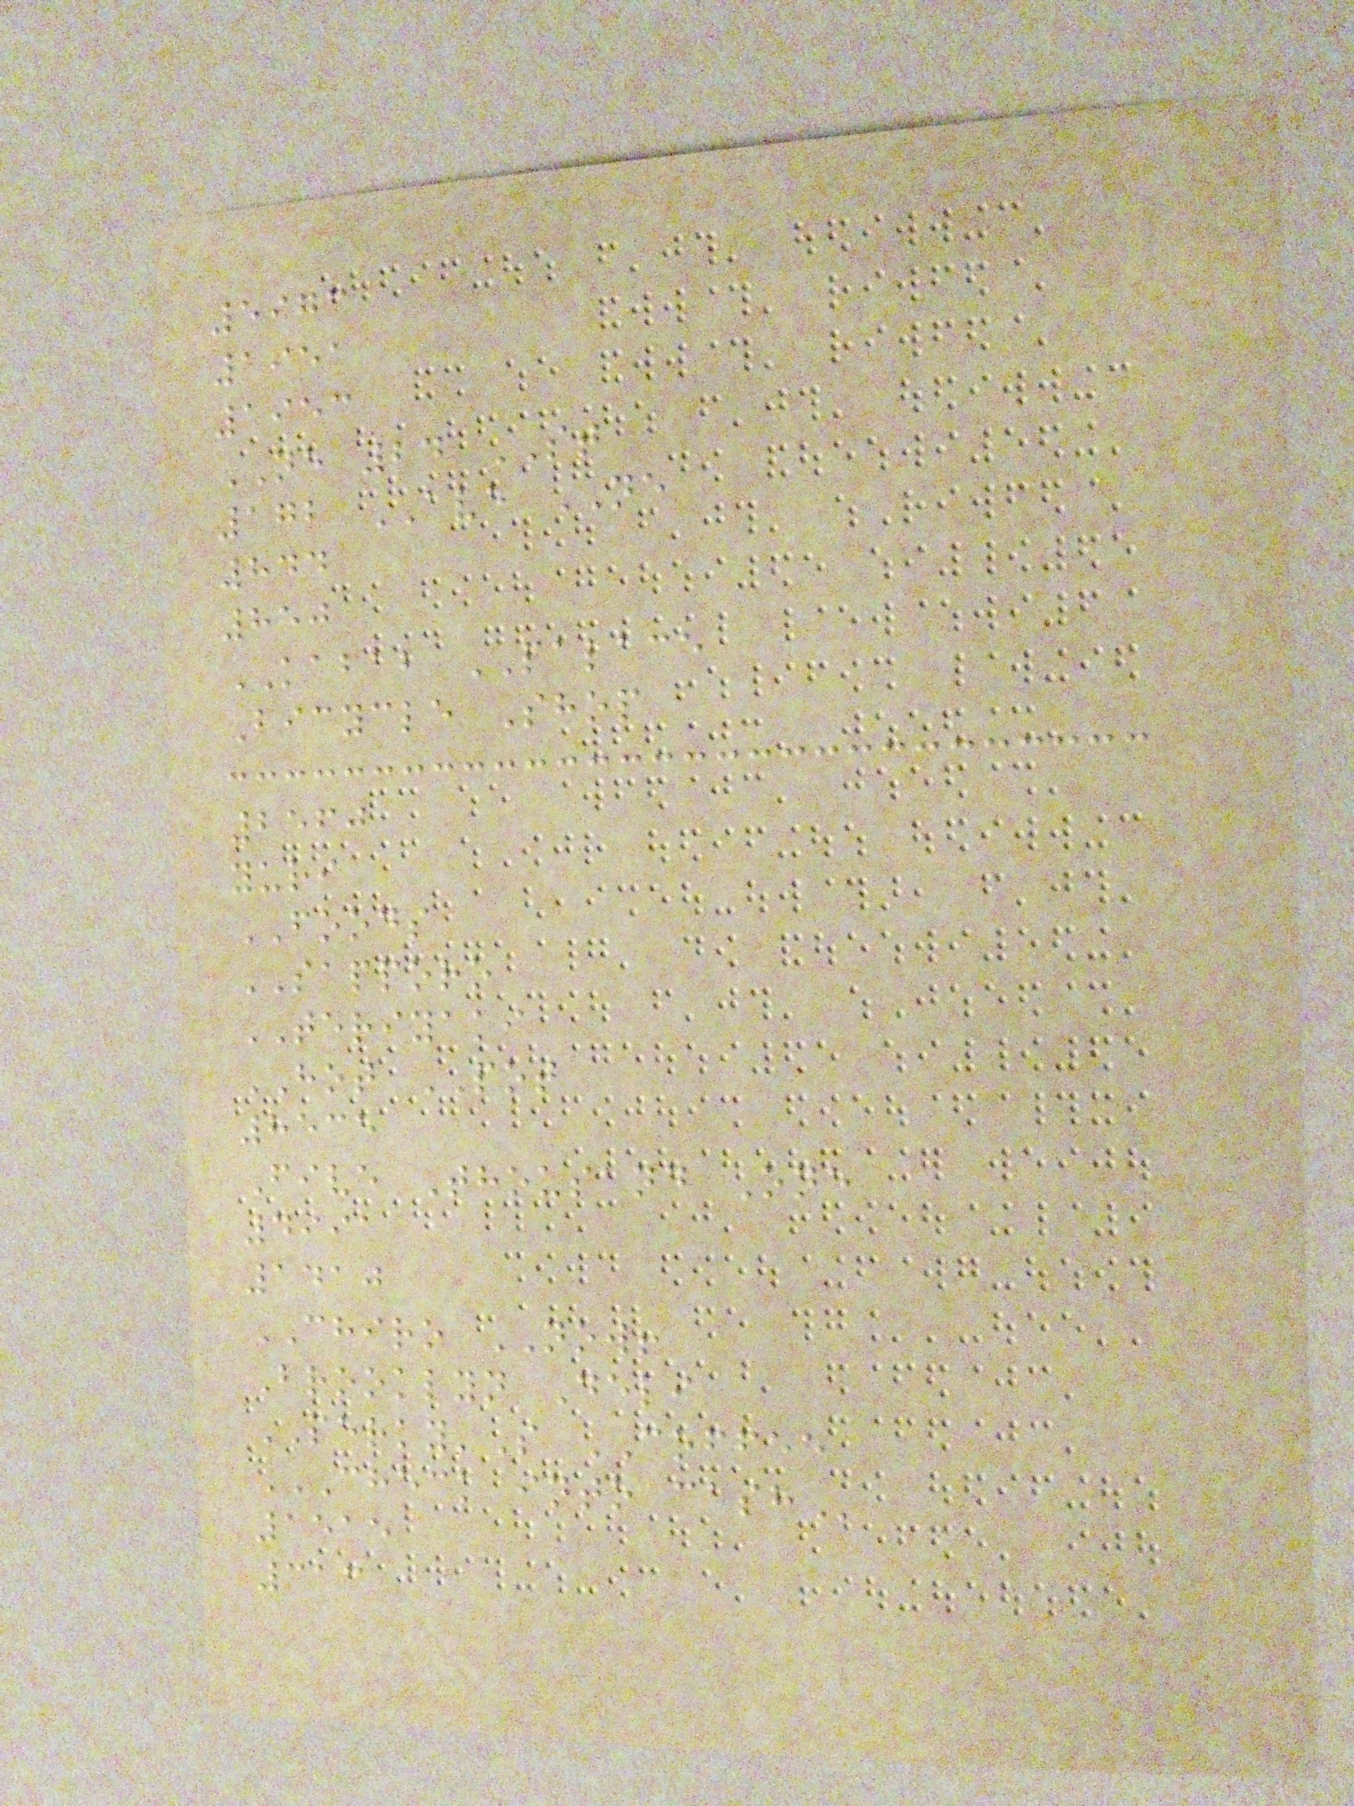5973
1951
1953
NE 24 ST
172 AVE NE
844
850
KABAB PALACE
Bicycle Shop
2560
yuri
FOODS
SAPPORO
TERIYAKI
HOT POT
8535
Five Thousand One
4991
1410
CHIRO NOW!
Brooklyn Deli
PERKY'S COFFEE
CHECK INTO CASH
1515
313
